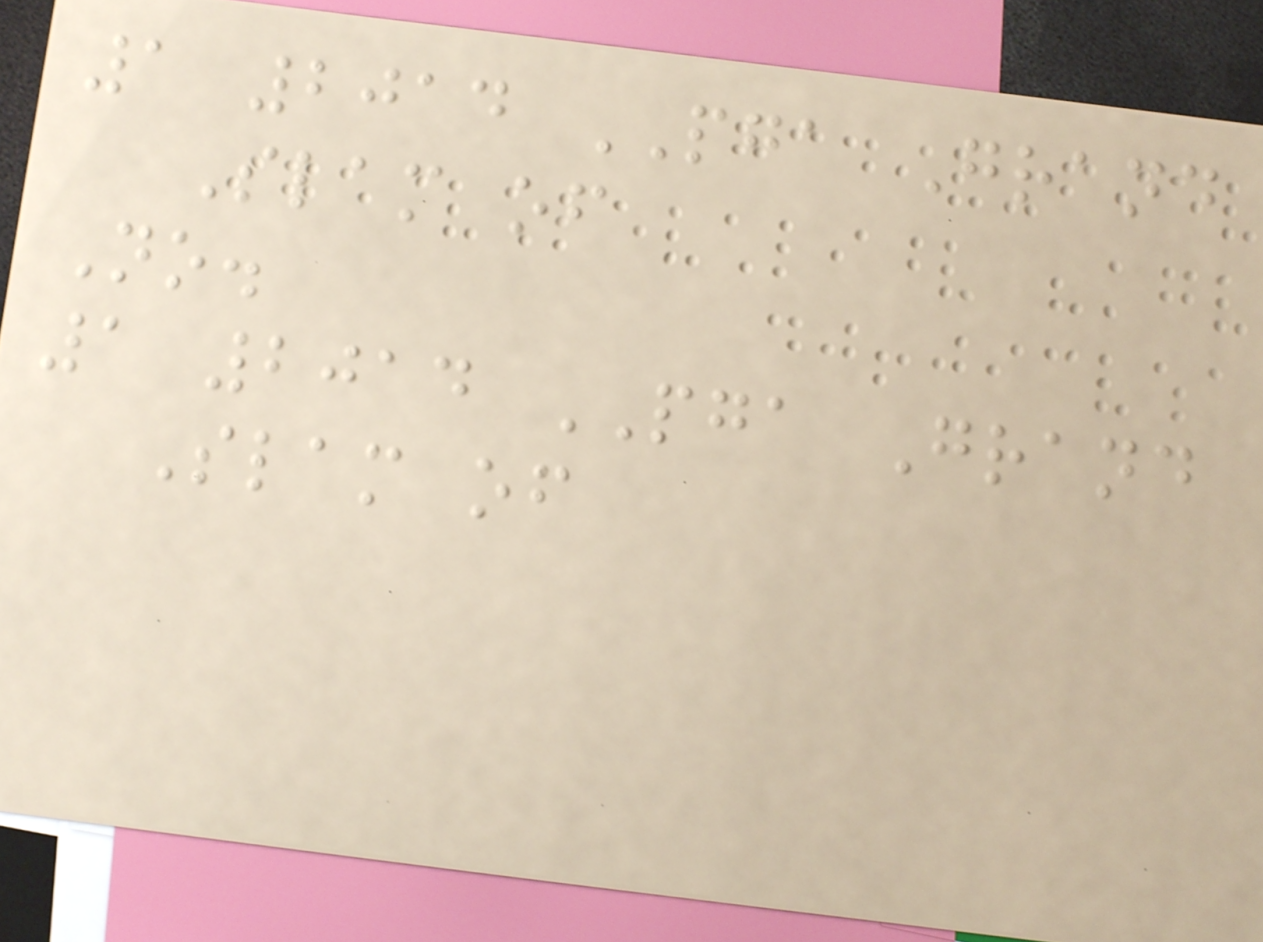1 2014 PGA Grand
Slam of
No.
1 2014 PGA Grand
Slam of
